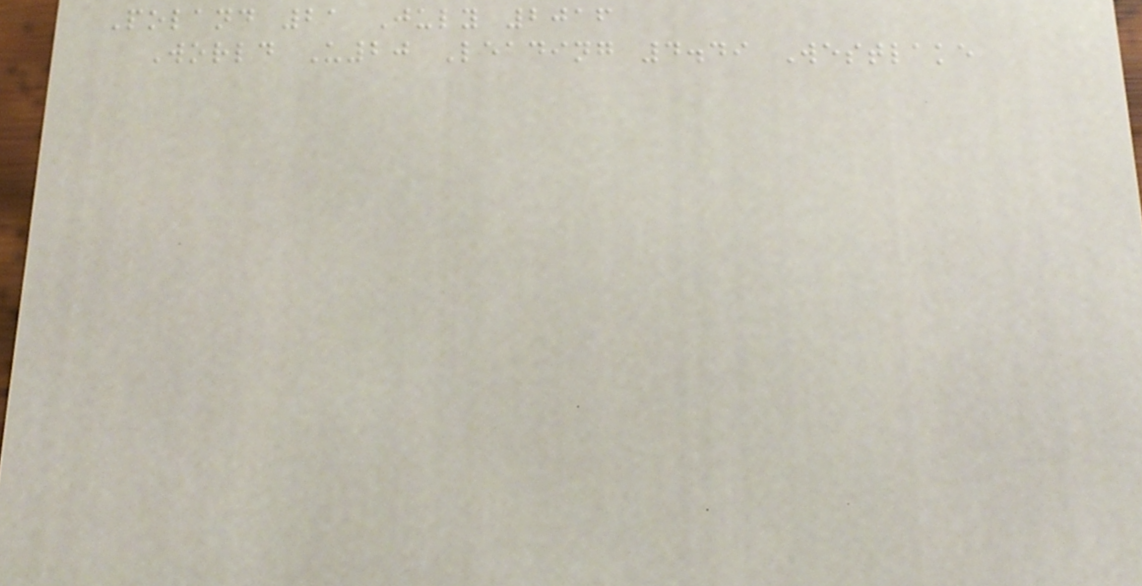Poland 21 July 2016
World U20 Leading 4.49 Westlake
